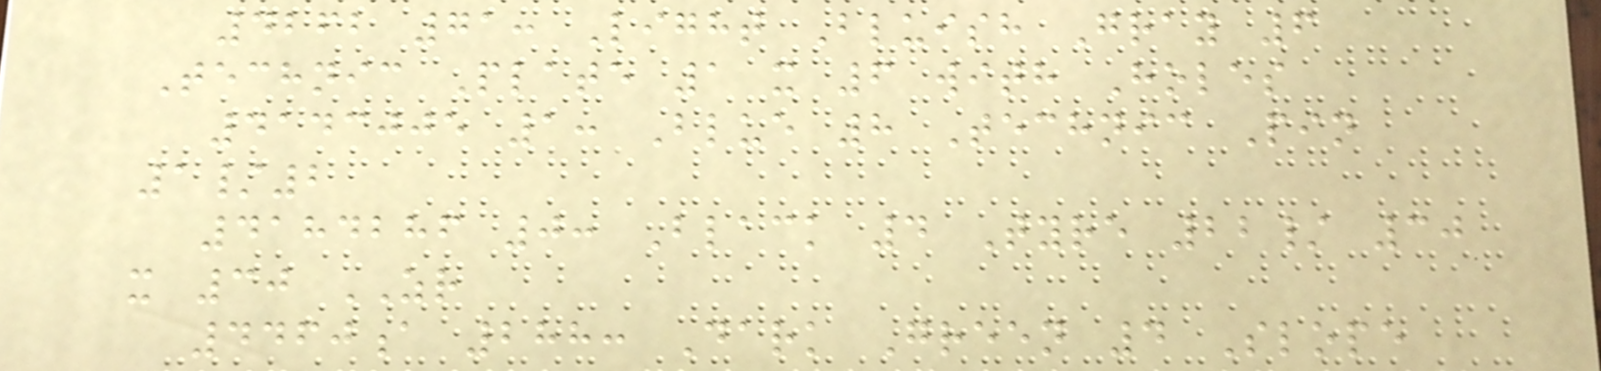4262 71: Light Bluish Gray 6
Technic Plate 1 x 6 with Holes
4143005 1: Blue 8 Technic Pin
1/2
4184286 0: Black 4 Tyre 22/ 30
x 30 ZR
4460a 288: Dark Green 4 Slope
